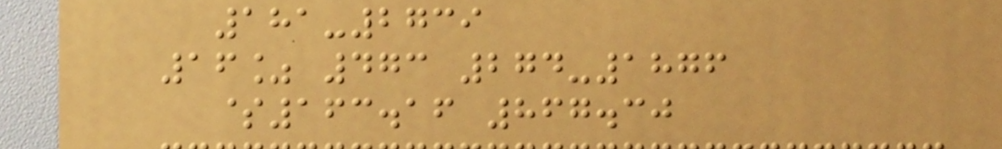181-2739
16% 473 274-1876
$163.16 867.30
